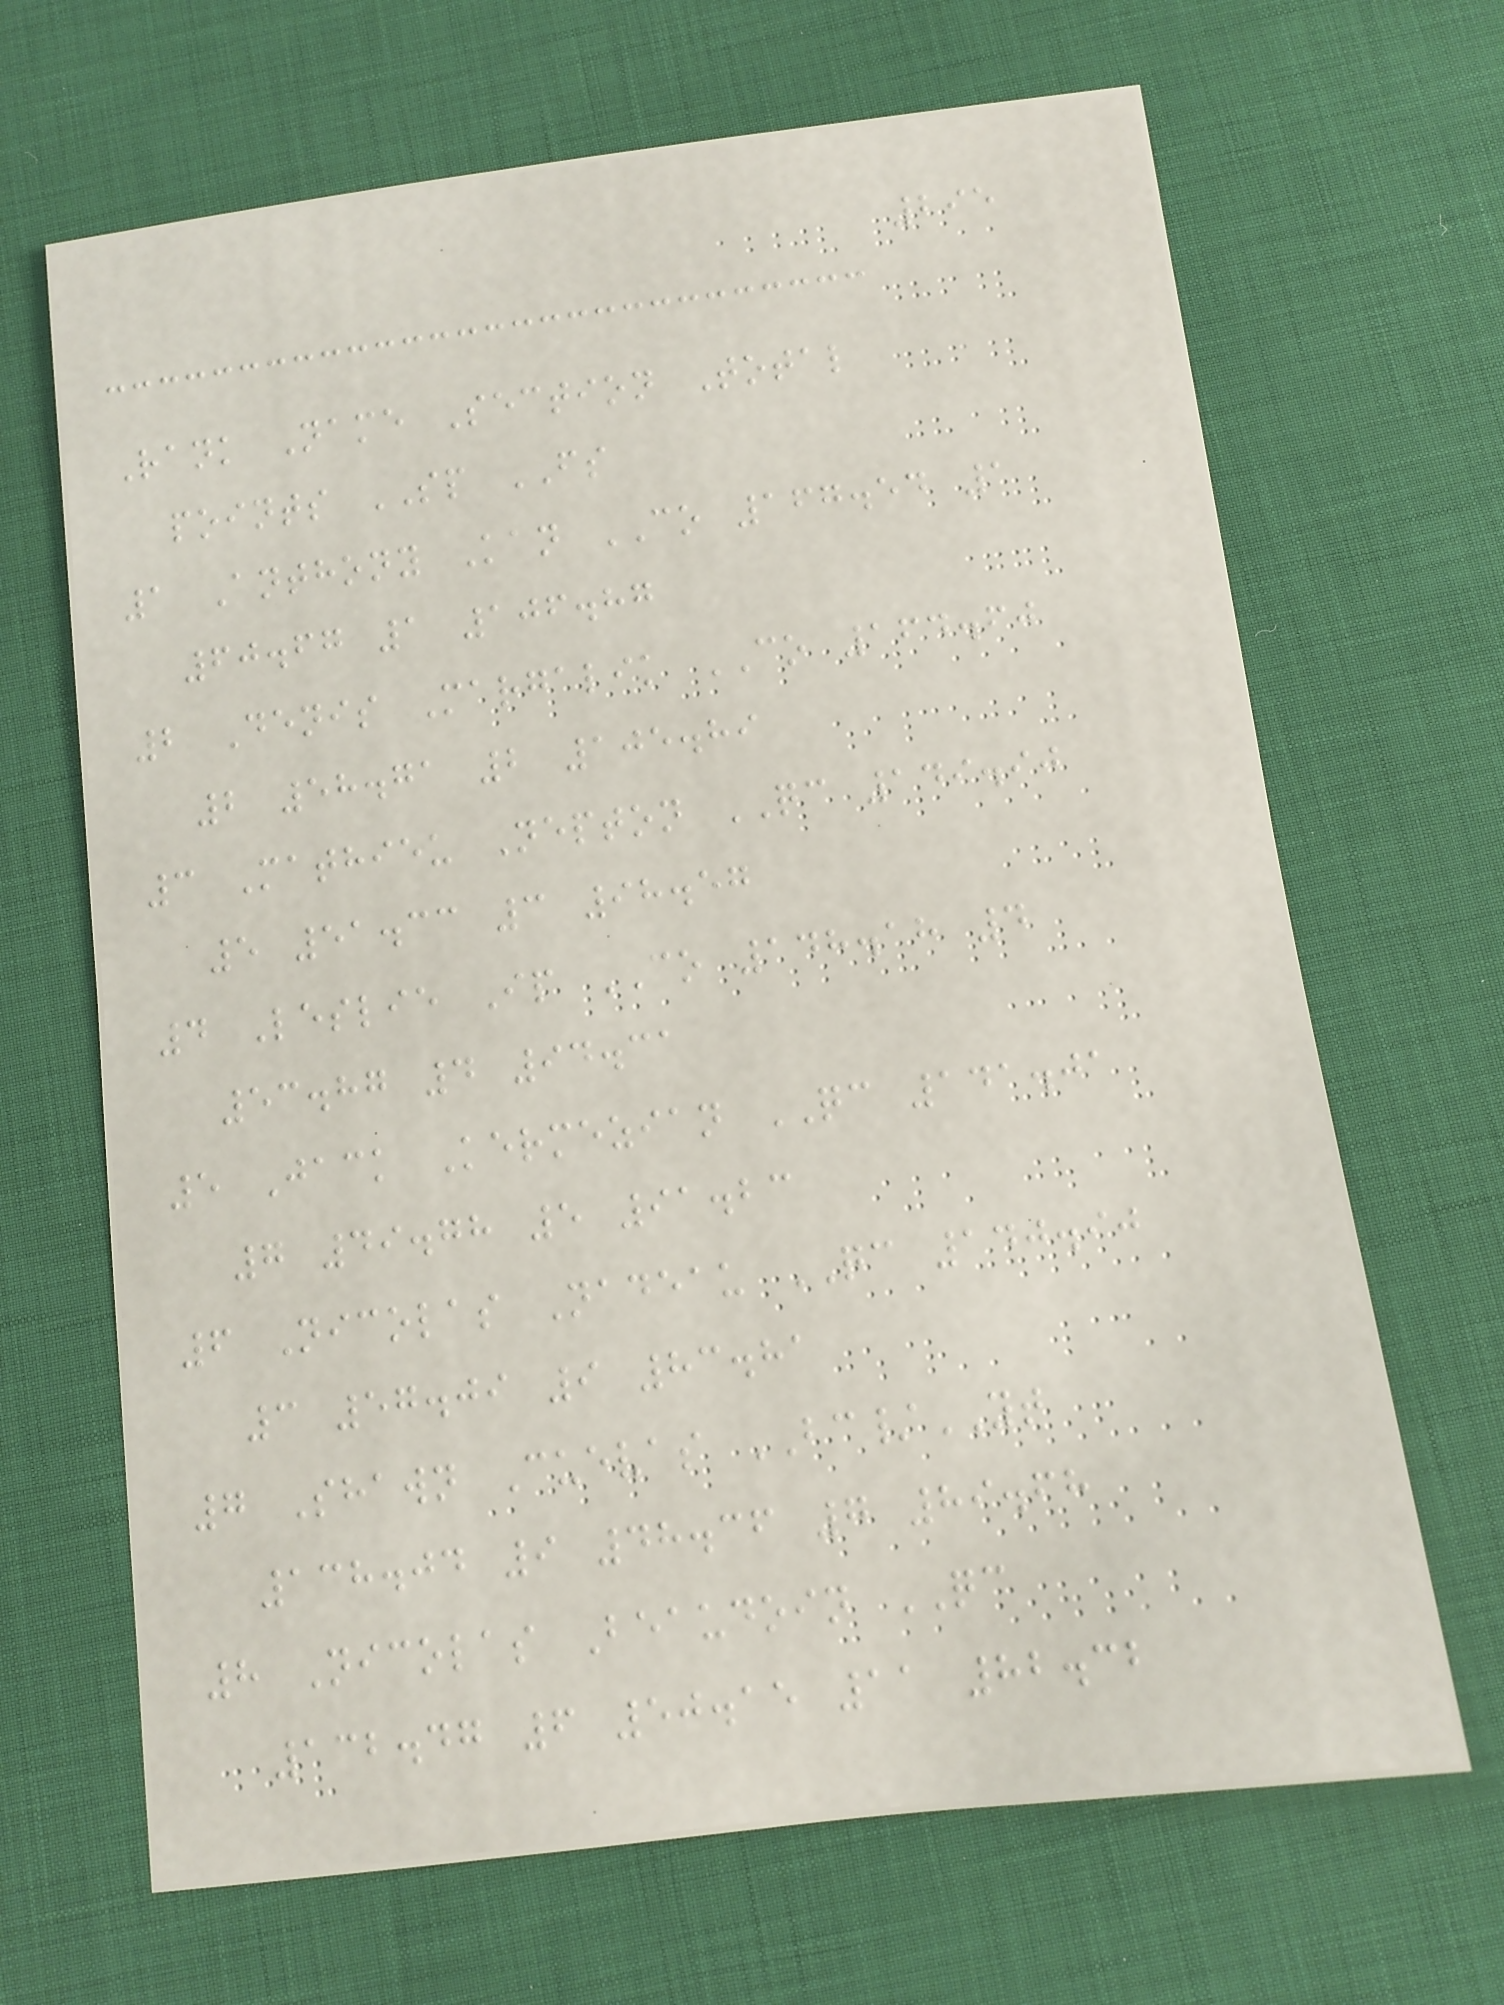295
Rank Name Section Total
points SP FS
1 Anthony Kan CO 167.54 1
60.67 1 106.87
2 Denis Margalik CO 164.60
2 58.71 2 105.89
3 Mathieu Nepton QC 149.90
5 51.33 3 98.57
4 Leslie Ip CO 148.18 4
53.87 4 94.31
5 Jack Kermezian QC 141.01
7 49.78 5 91.23
6 Nicolas Nadeau QC 140.90
3 57.09 9 83.81
7 Shawn Cuevas BC/YT
138.04 9 48.36 7 89.68
8 Nicolas Beaudoin QC
132.47 6 50.15 11 82.32
